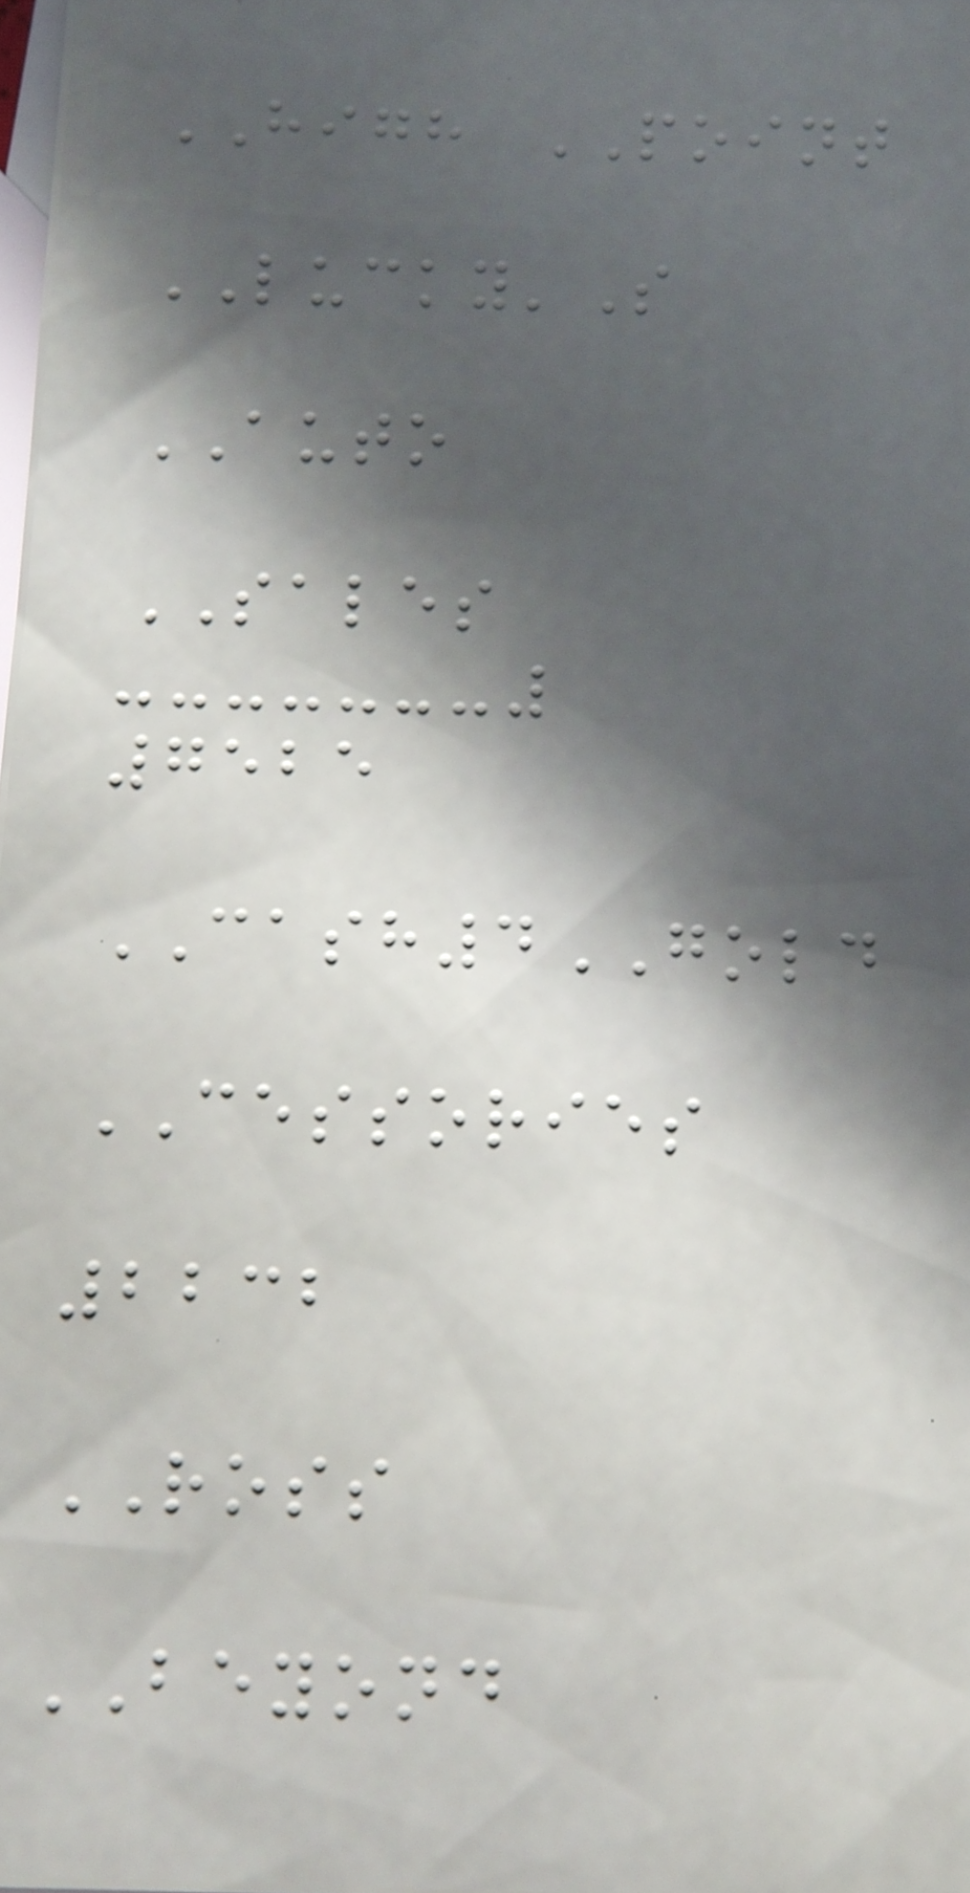HIGH POINT
LUCKY'S
AUTO
SALES
7525
CASH4GOLD
CESSORIES
2232
ROSS
BEYOND
